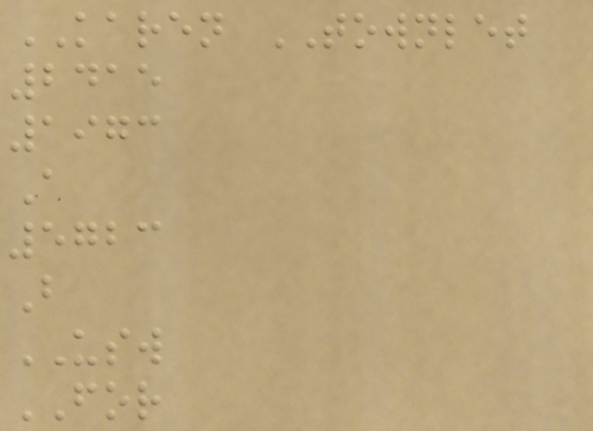KAREN TOWNLET
2415
1973
A
5723
B
USW
FOR
